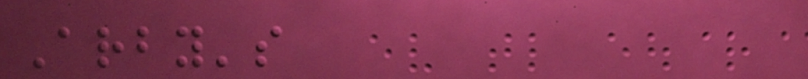Arby's
